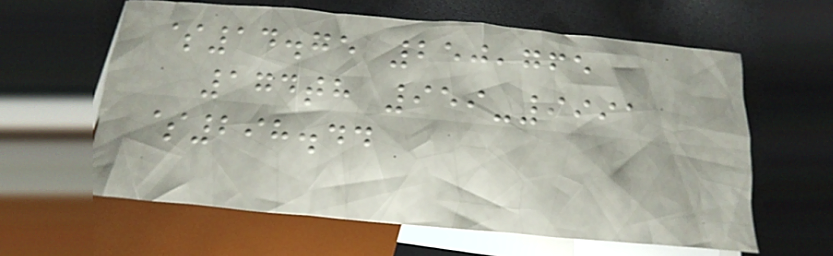$14.75 250,765
174th 959-9991
$298.44
